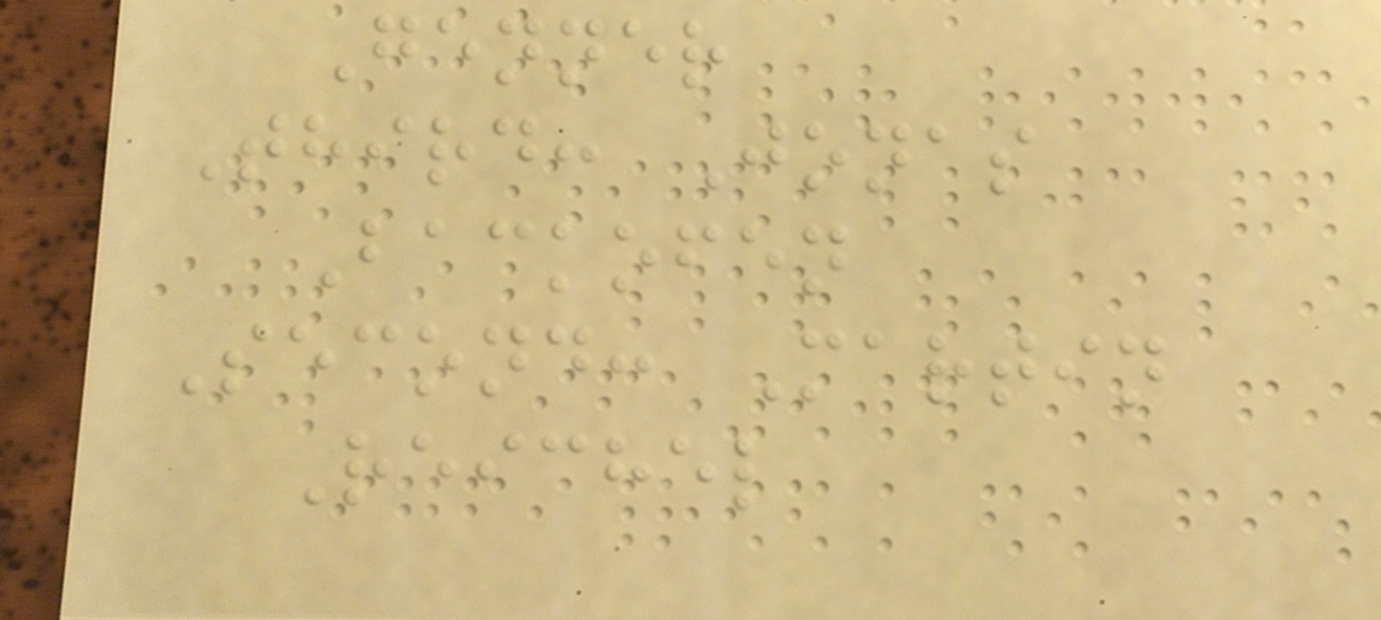Genner
Third: Jonas
Backofen
Second: Martin
Reichel
